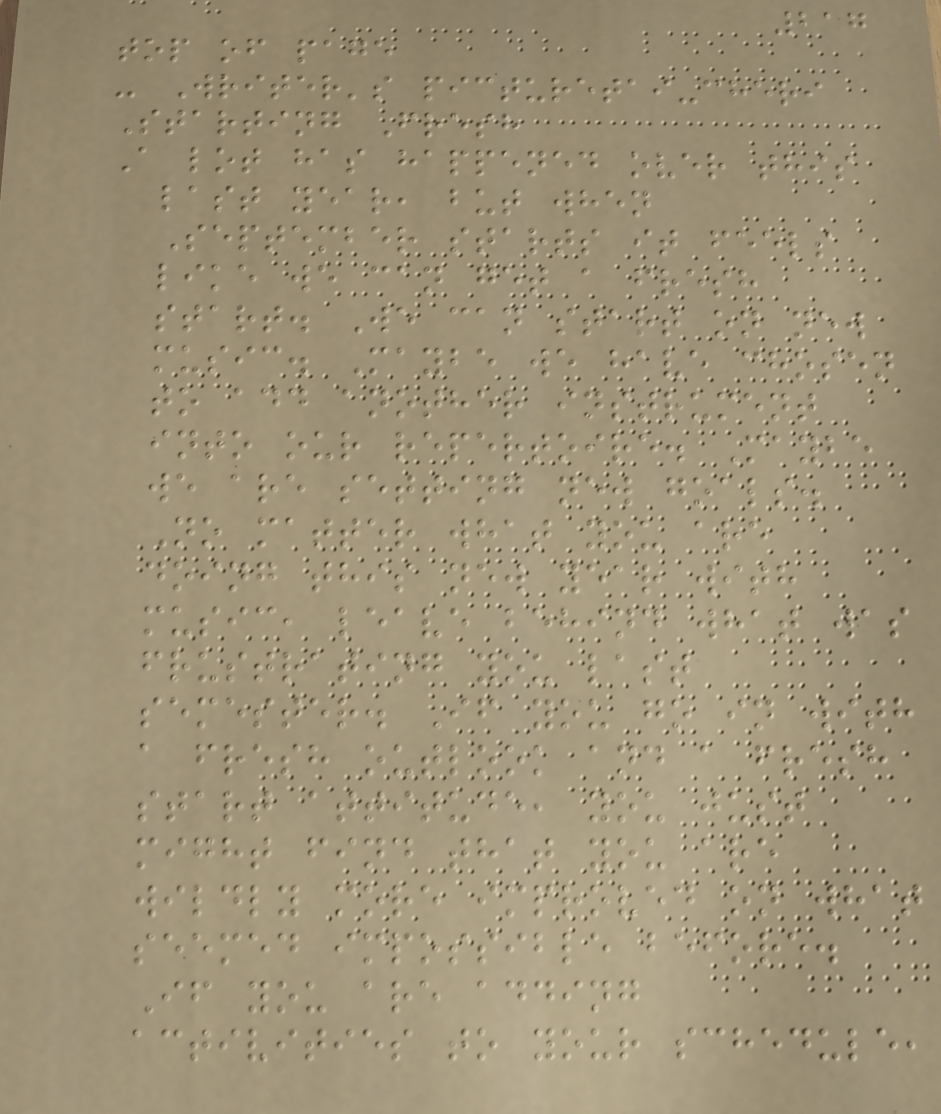217
top of page
- Writer's picturetai-cheri
Starting Fresh
A lot has happened over this
last year, but when
September starts it feels
like we can get a fresh
start. We can start on new
music. Maybe we have chosen
to add another instrument
into our repertoire. Maybe
we are setting new goals.
No matter what you are
doing this new year with
music, leave behind what was
frustrating you last
semester. If you go in with
a fresh outlook and a fresh
start attitude, you just
might find that you are
wildly more improved on what
seemed impossible before.
If you are adding
activities to your schedule,
